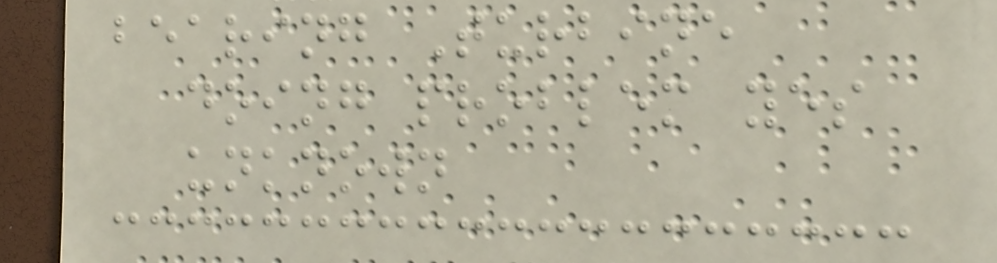bearing Turbine
doing problem yes
unknown
